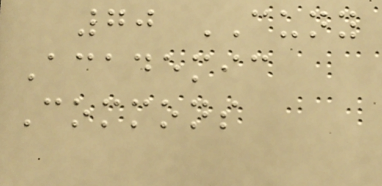70 CUNY
Academic
Commons
